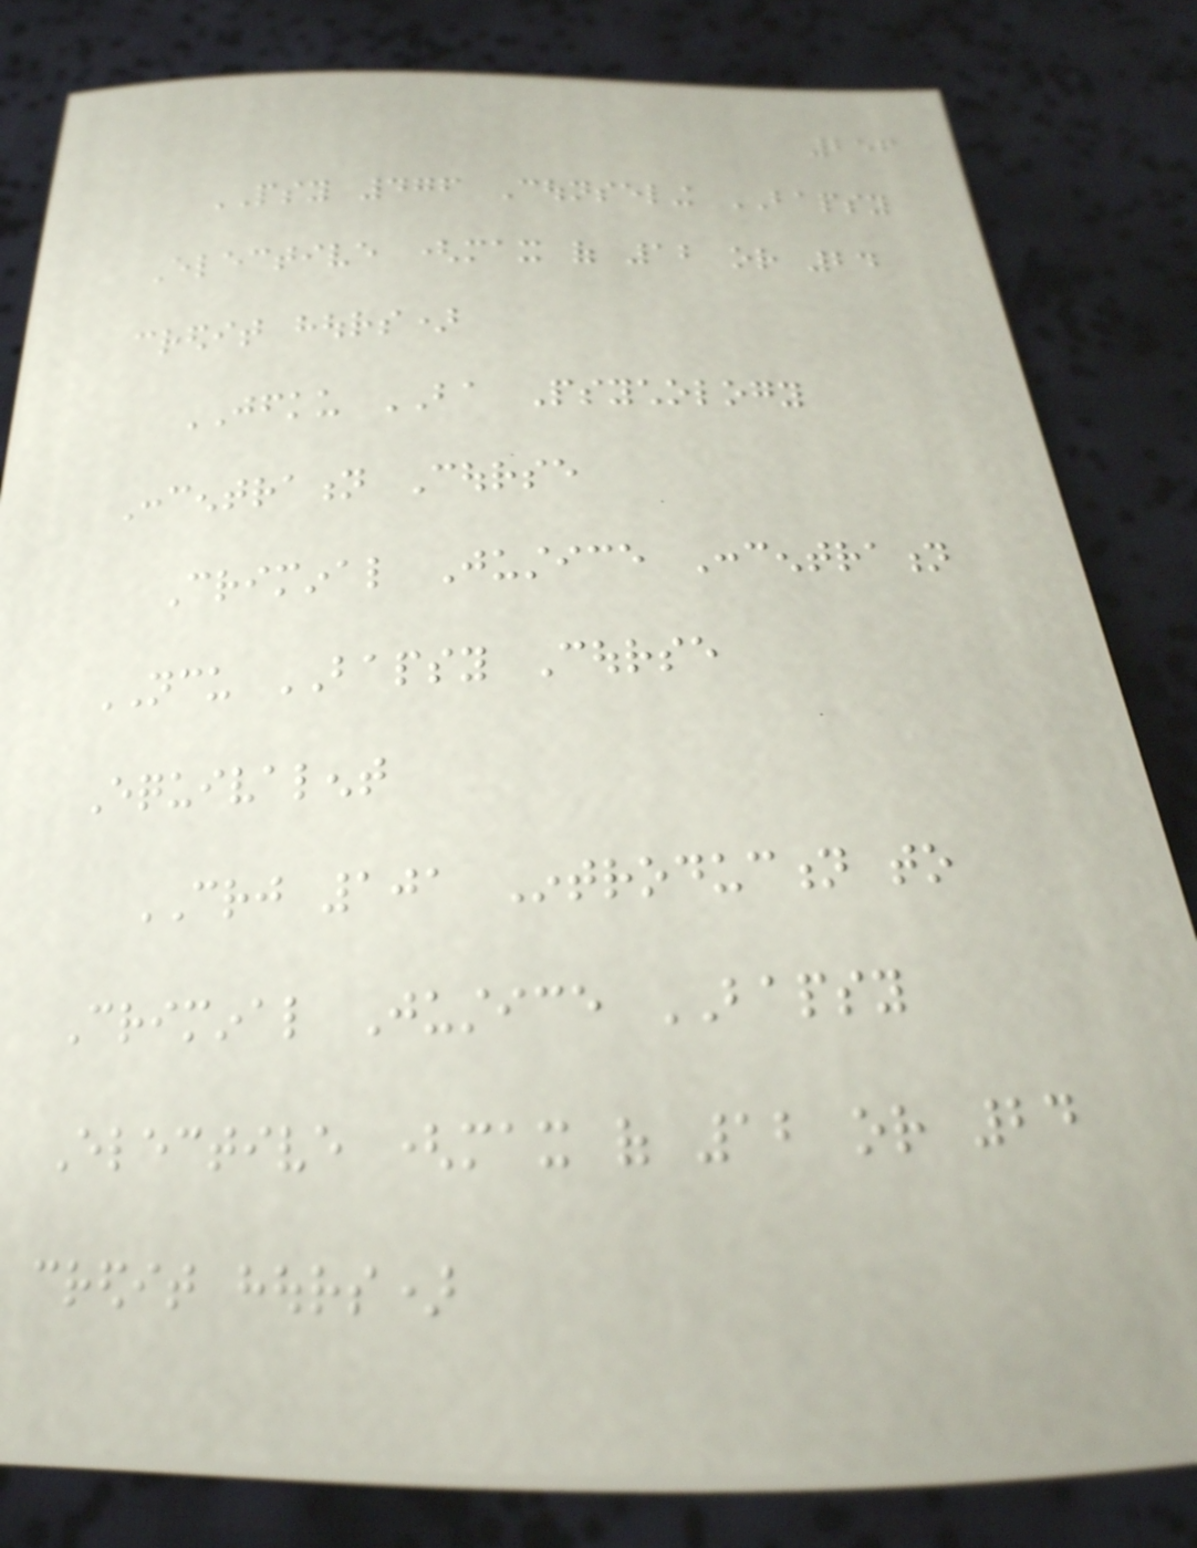256
PSY 476 Counseling BAPSY
Elective (max of 12 or 24
credit hours)
JFKU BA Psychology
Concentration Course
Criminal Justice Concentration
NCU BAPSY Course
Equivalent
CRJ 101 Introduction to
Criminal Justice BAPSY
Elective (max of 12 or 24
credit hours)
